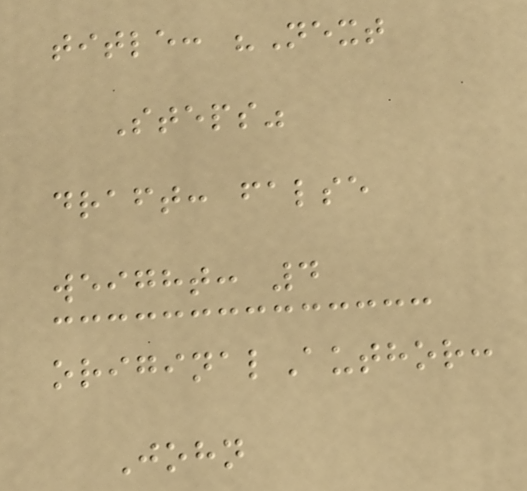title: "Next
Steps"
draft: false
weight: 4
originalAuthor:
John
